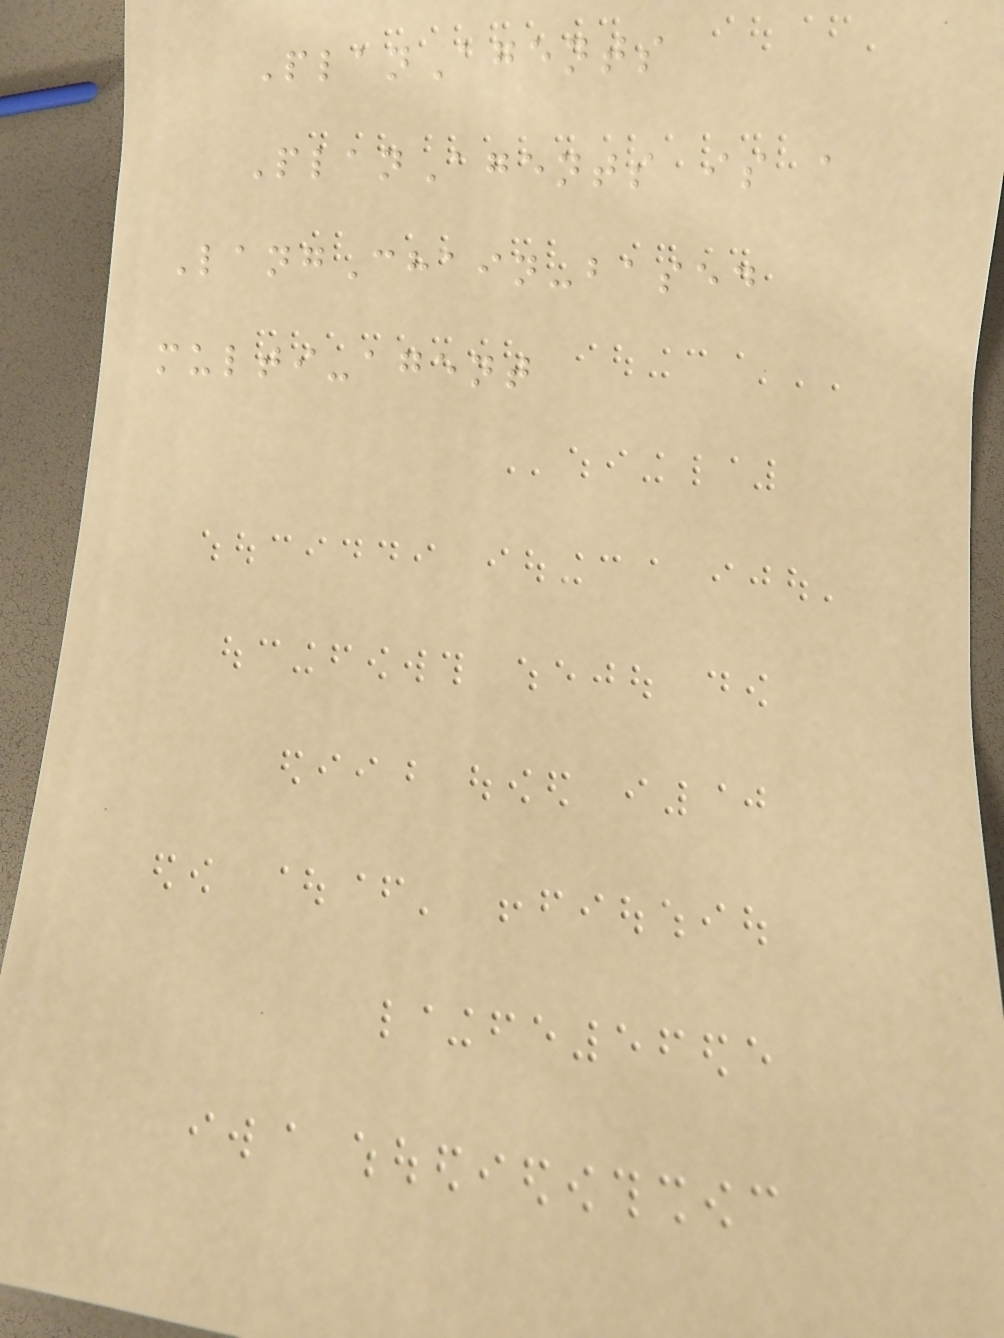PlanAgents
PlanAgents is a
LangChain-based
multi-agent
